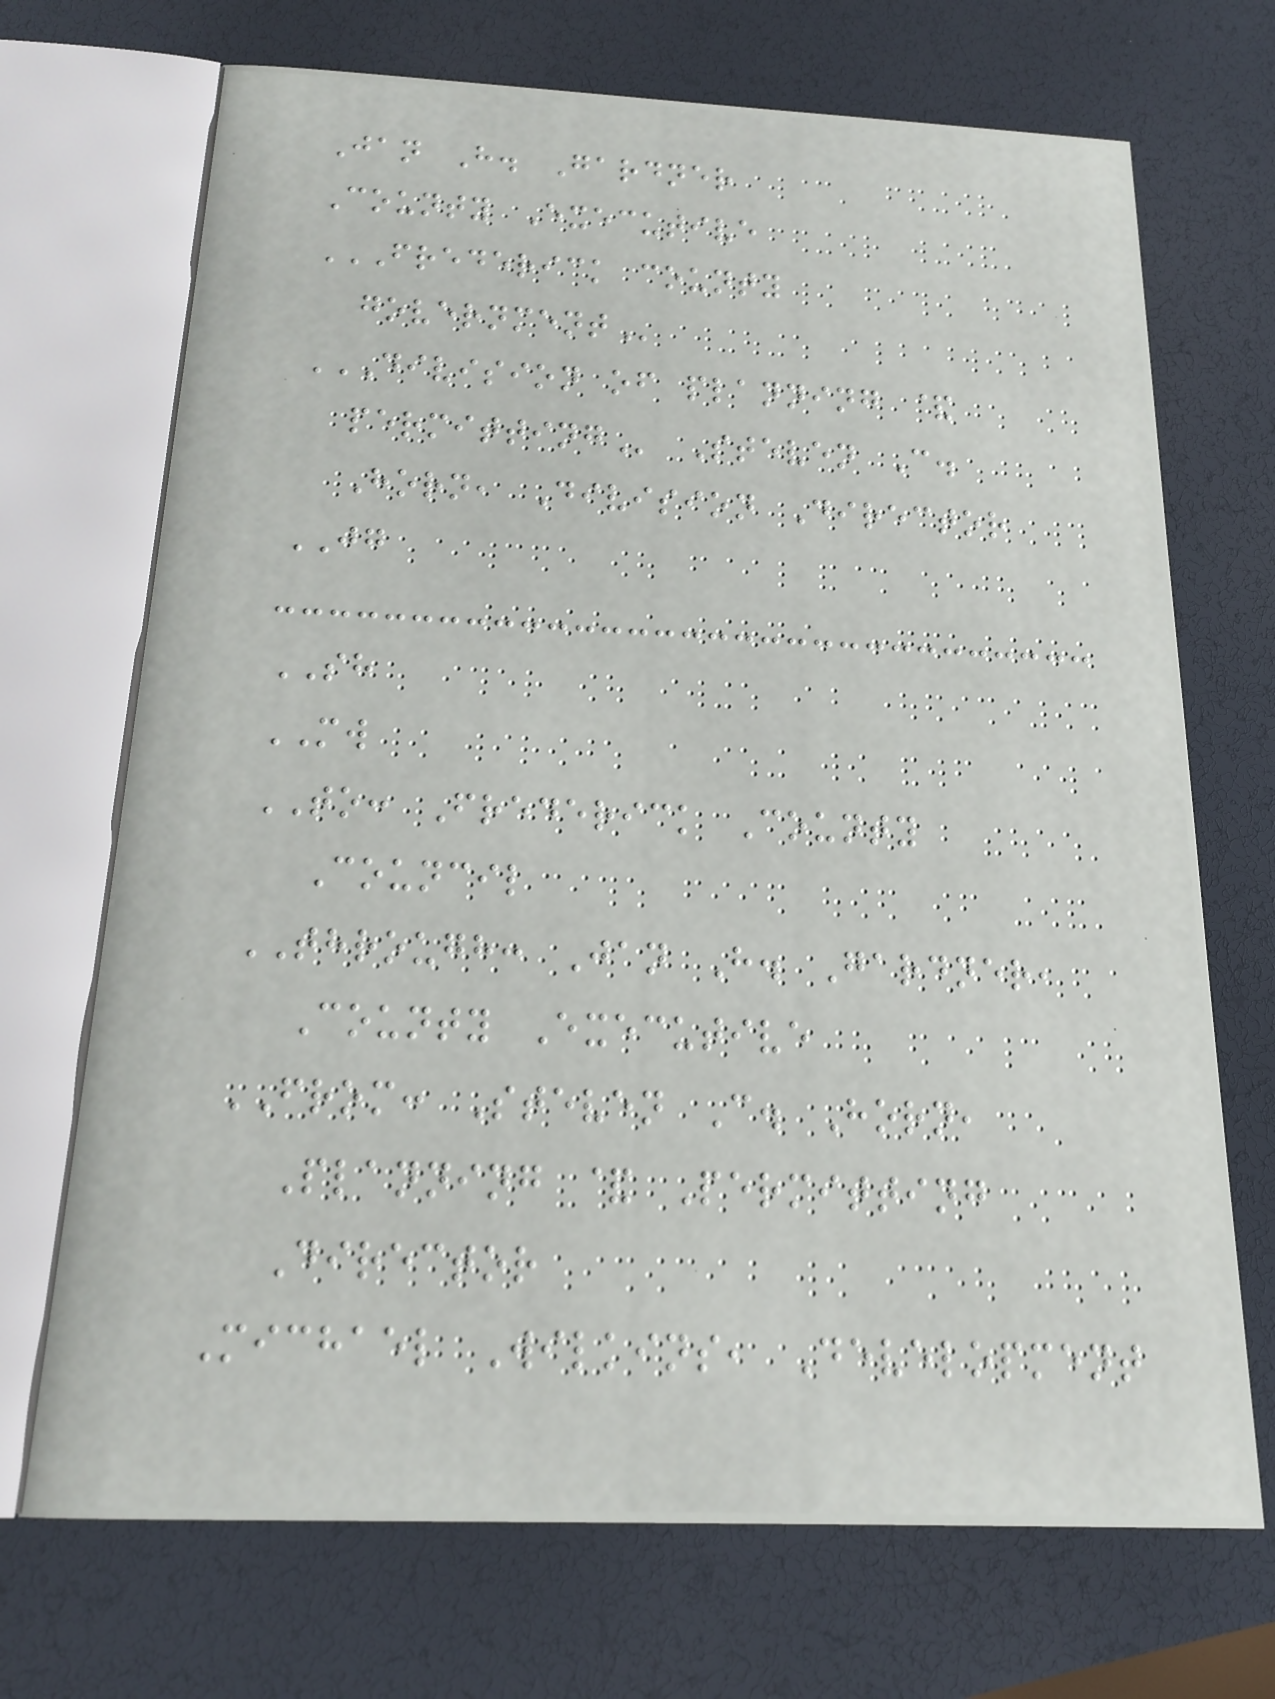Jan H. Gardner
County Executive
FREDERICK COUNTY
GOVERNMENT
DIVISION OF PLANNING &
PERMITTING Steven C.
Horn, Division Director
JG
SH
MW
TO: Frederick County
Council
THROUGH: Jan H. Gardner,
County Executive
FROM: Steven C. Horn,
Planning & Permitting
Director
Michael Wilkins, Development
